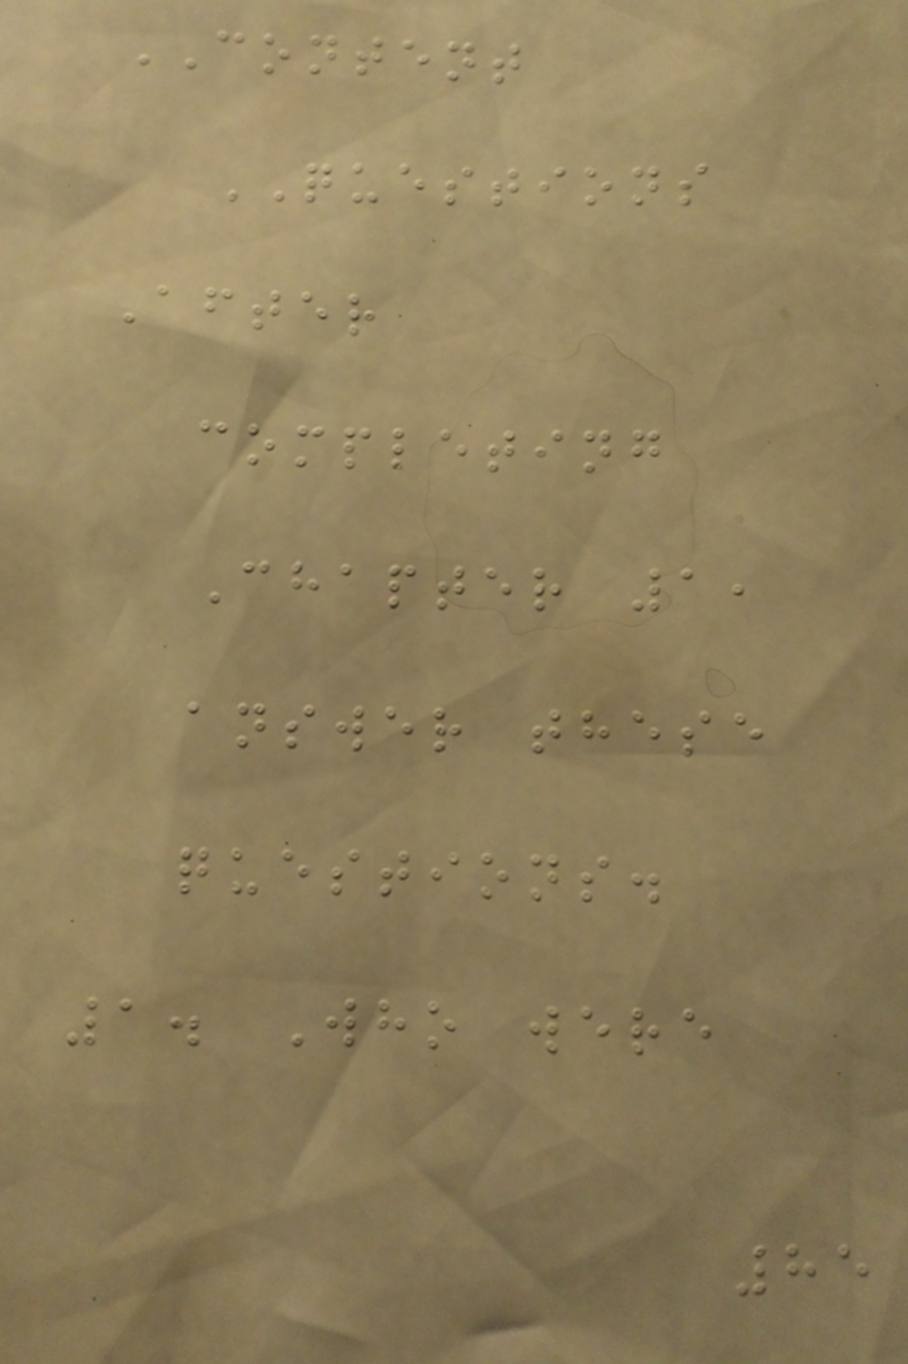CONTENT
QUESTIONS
After
completing
Chapter 1,
answer these
questions.
1. Who were
85
